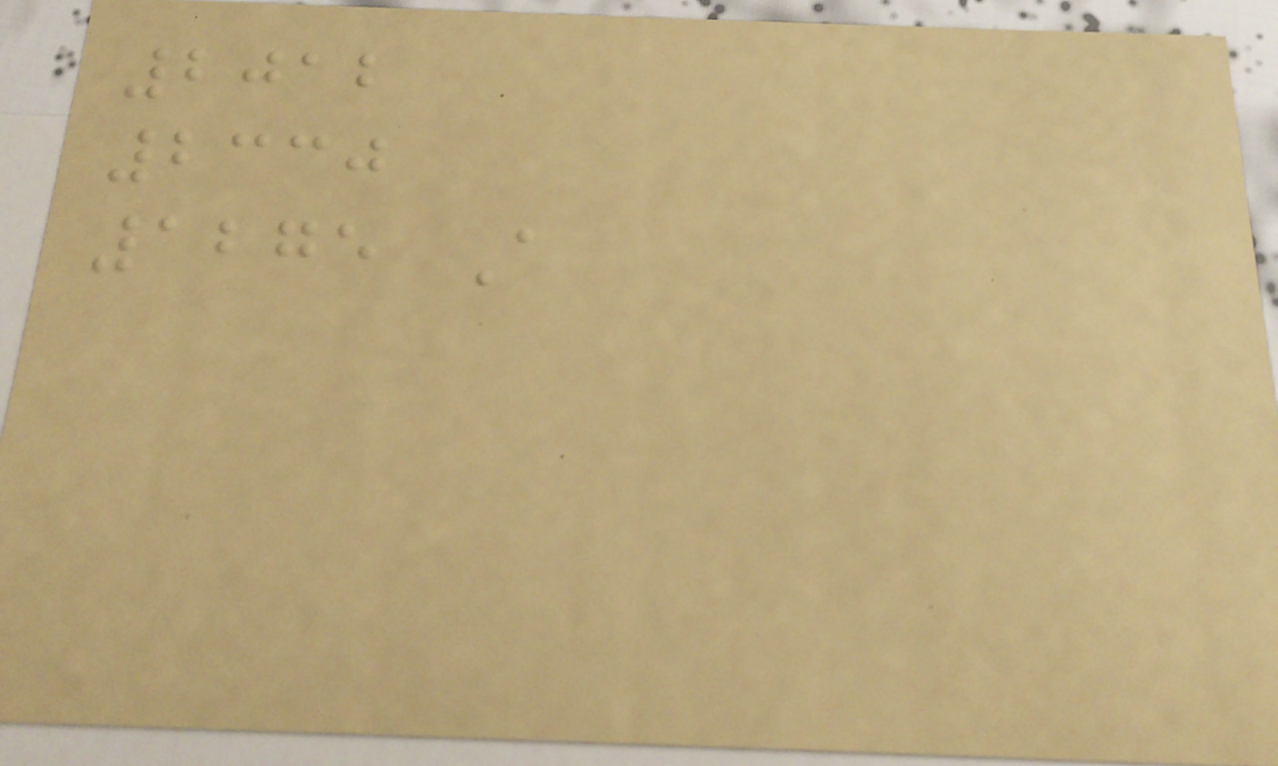2012
2330
1275 A
